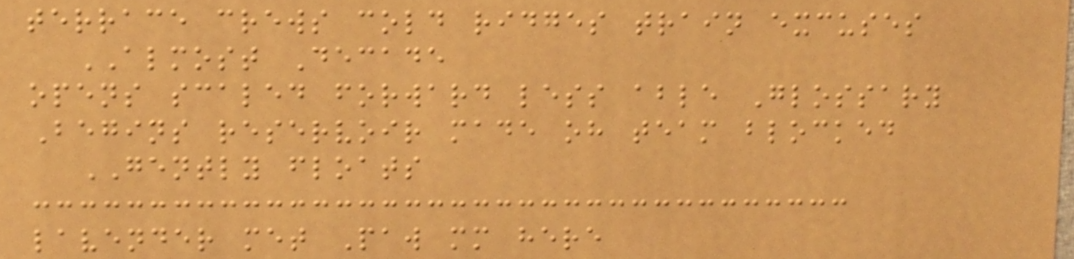terrace crews cold ridges train excuses
ALMOST Decade
opens scaled forward less able Glossary
Begins reservoir made oh team blocked
GENTLY floats
lavender met Paw mm here
